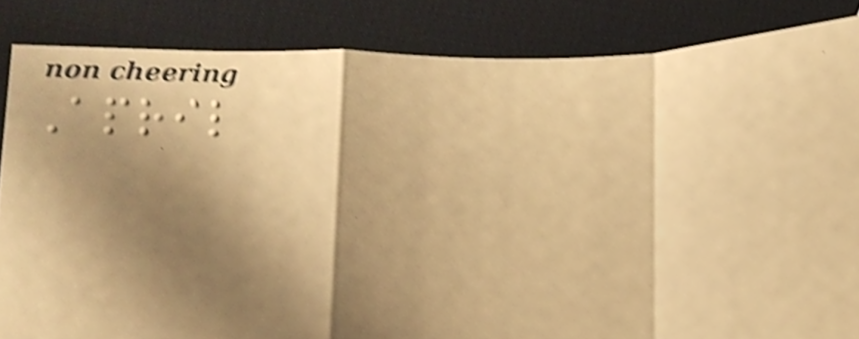April
